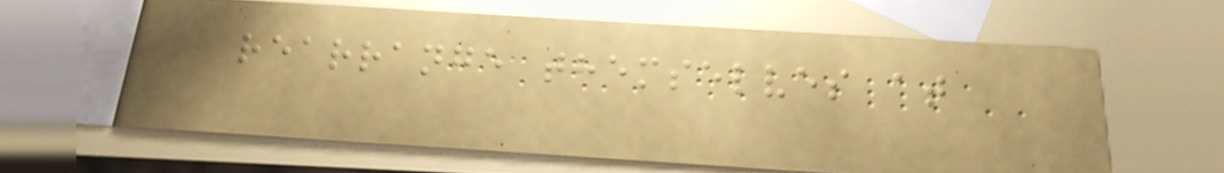rearrange themselves at
